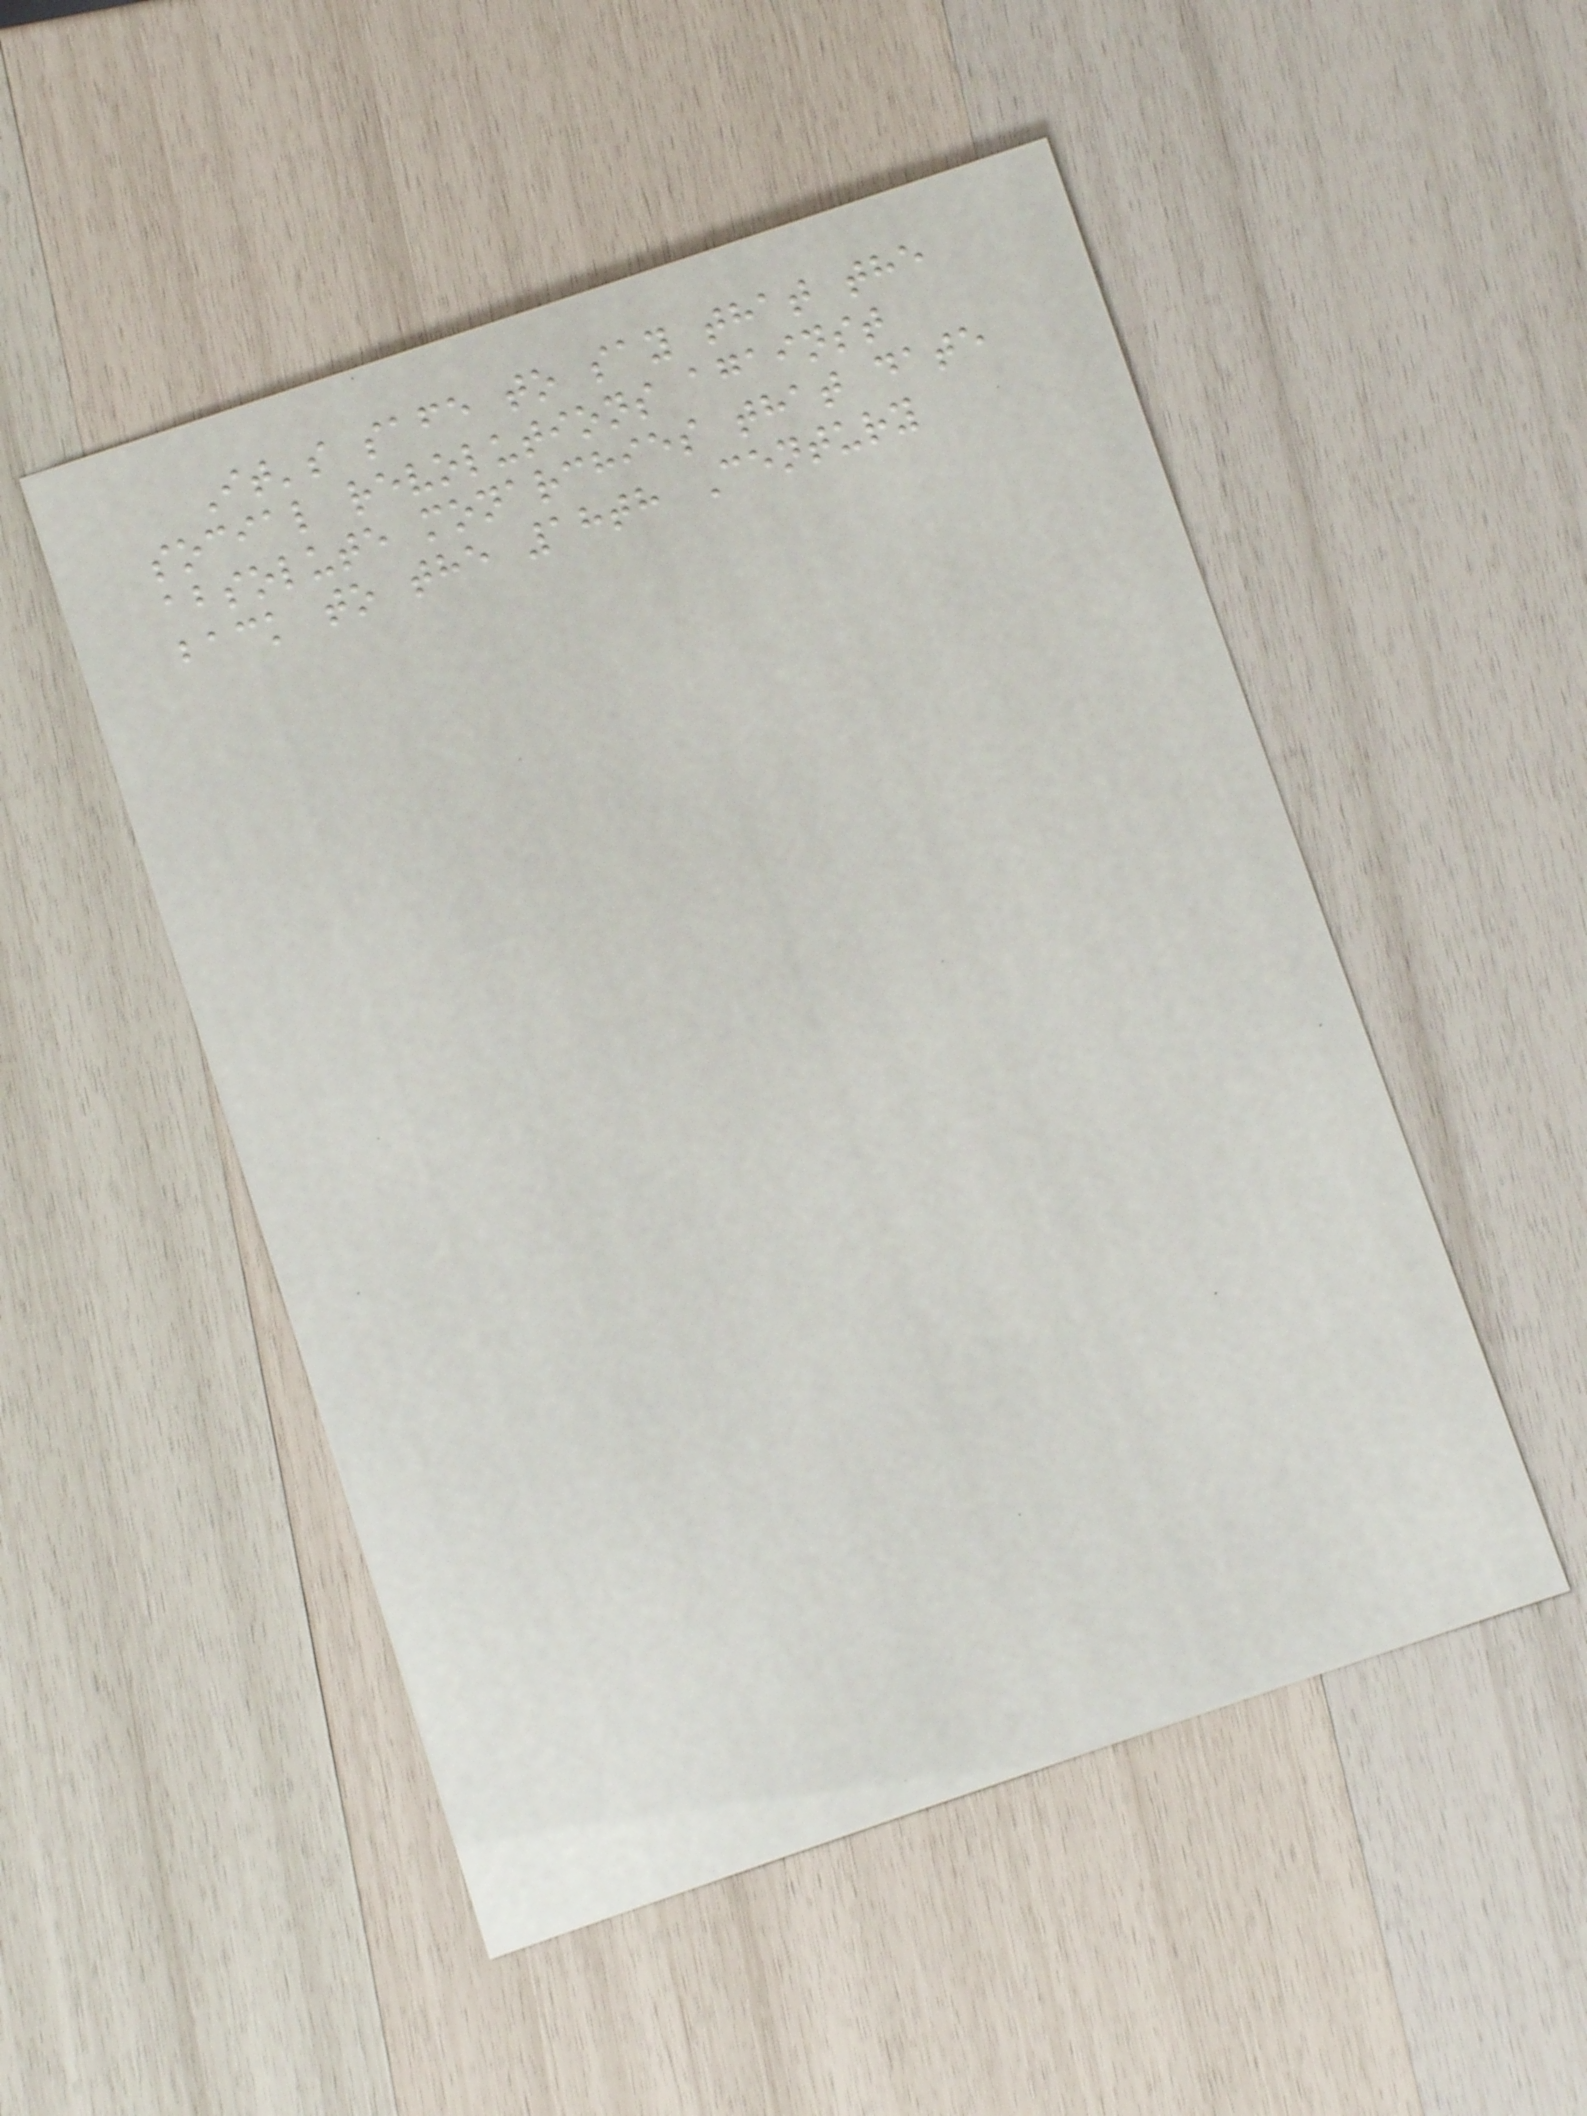It's safe to say that the
social revolutions against
absolute monarchies that date
back to the 18th Century
